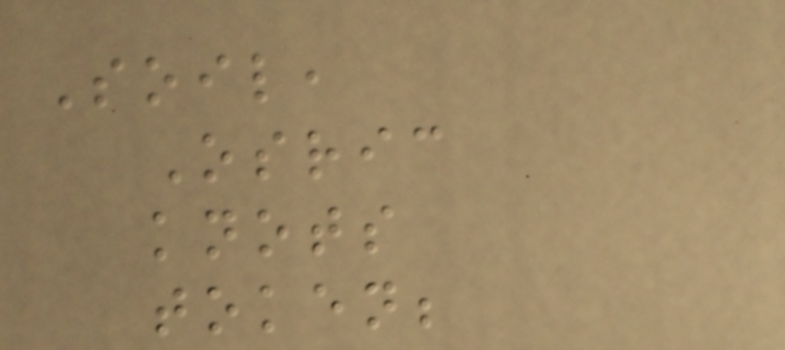Soil,
Osric
knots
token;
